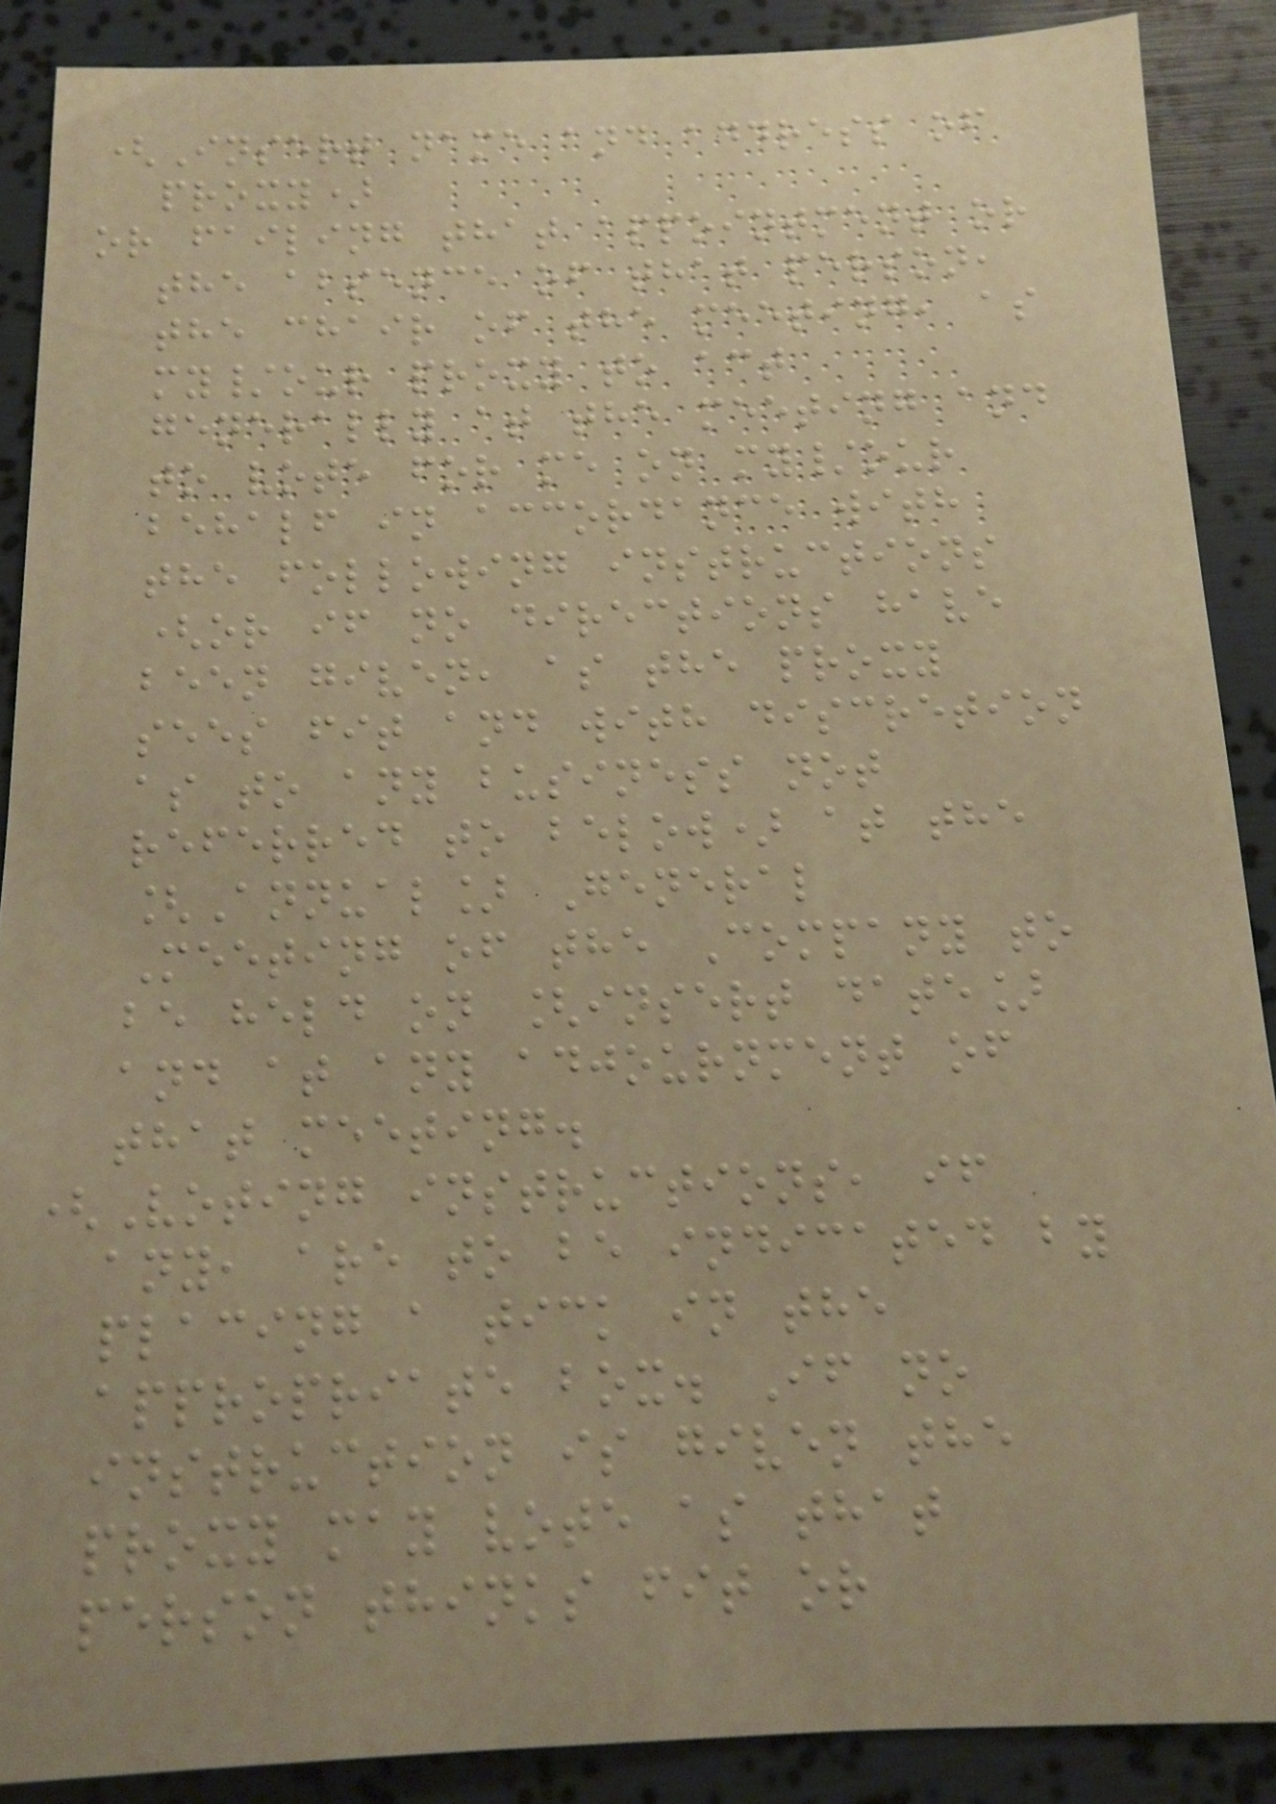(Insert name and address of
proxy)
or failing that appointment or
the absence of that person,
the chair of the meeting, as
my/our proxy to act
generally at the meeting and
to vote for me on my/our
behalf in accordance with
the following instructions
(or if no directions have
been given, as the proxy
sees fit and with discretion
as to any business not
referred to below) at the
[Annual] General
Meeting of the Company to
be held on [insert date]
and at any adjournment of
that meeting.
(Voting instructions, if
any, are to be indicated by
placing a tick in the
appropriate box. If no
instruction is given the
proxy may vote as that
person thinks fit or
